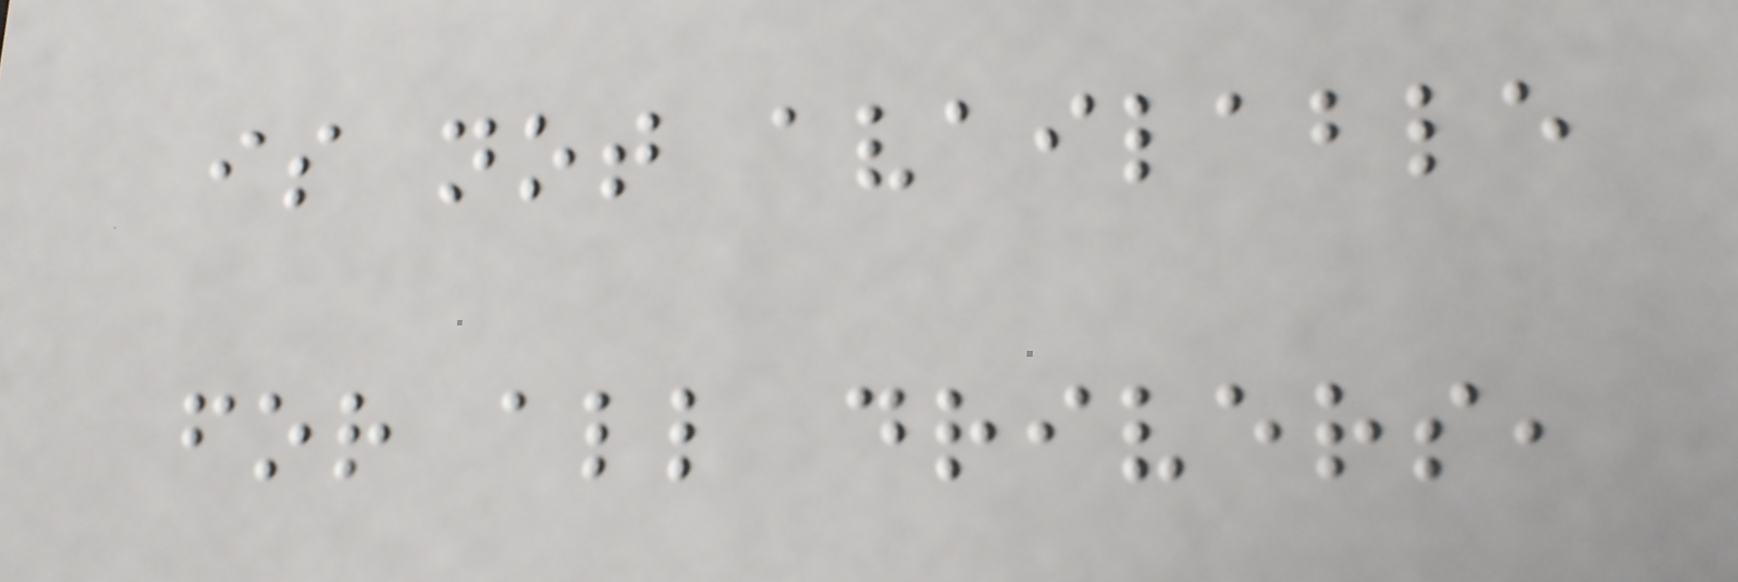is not available
for all drivers,
